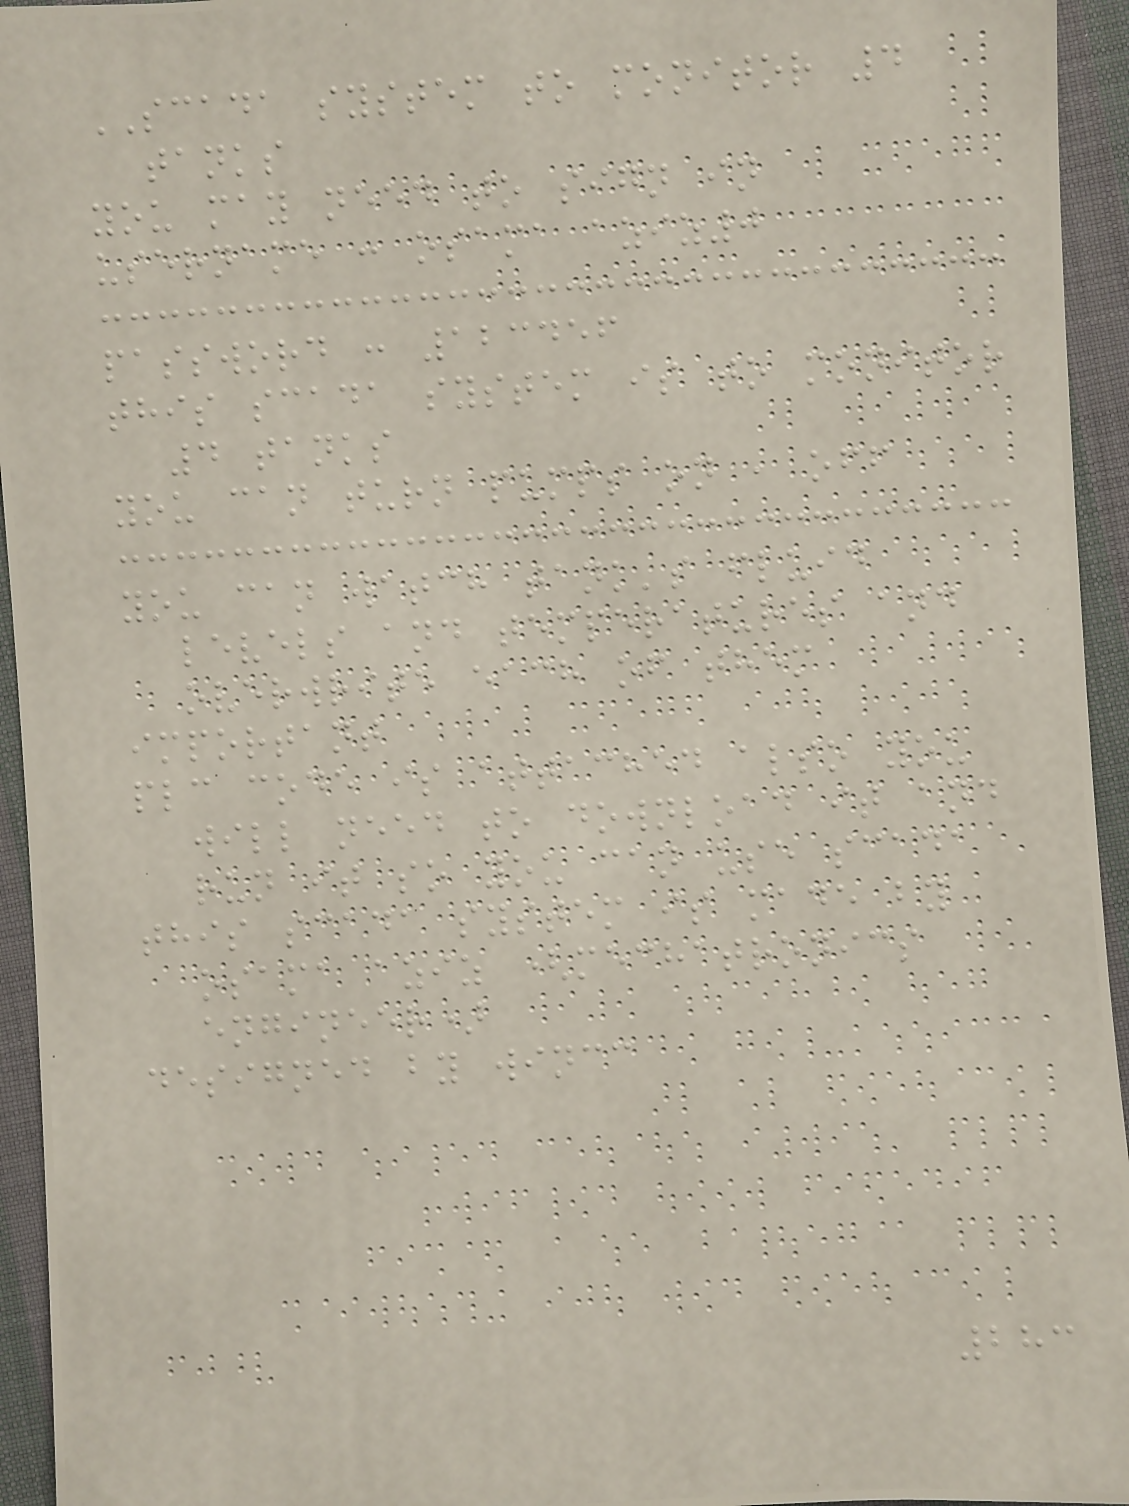SCADA system to monitor 4
tanks
you may need to sign in
username : osama aziz0
password : 123456
this scada system is to monitor
4 tanks
you can turn pumps on , off
you can watch tank's fluid
levels and temperatures and
overwrite each of them
important
plc code is attached also you
will need to download it and
run it so you can use scada
this scada system is made by
osama aziz (mechatronics
engineer)
designed by wincc
283
